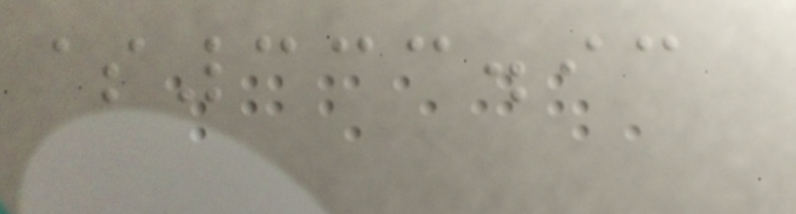$333.93
